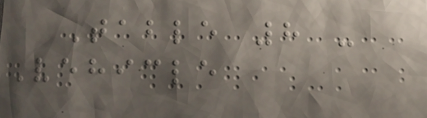Table 8 -
Vehicle
